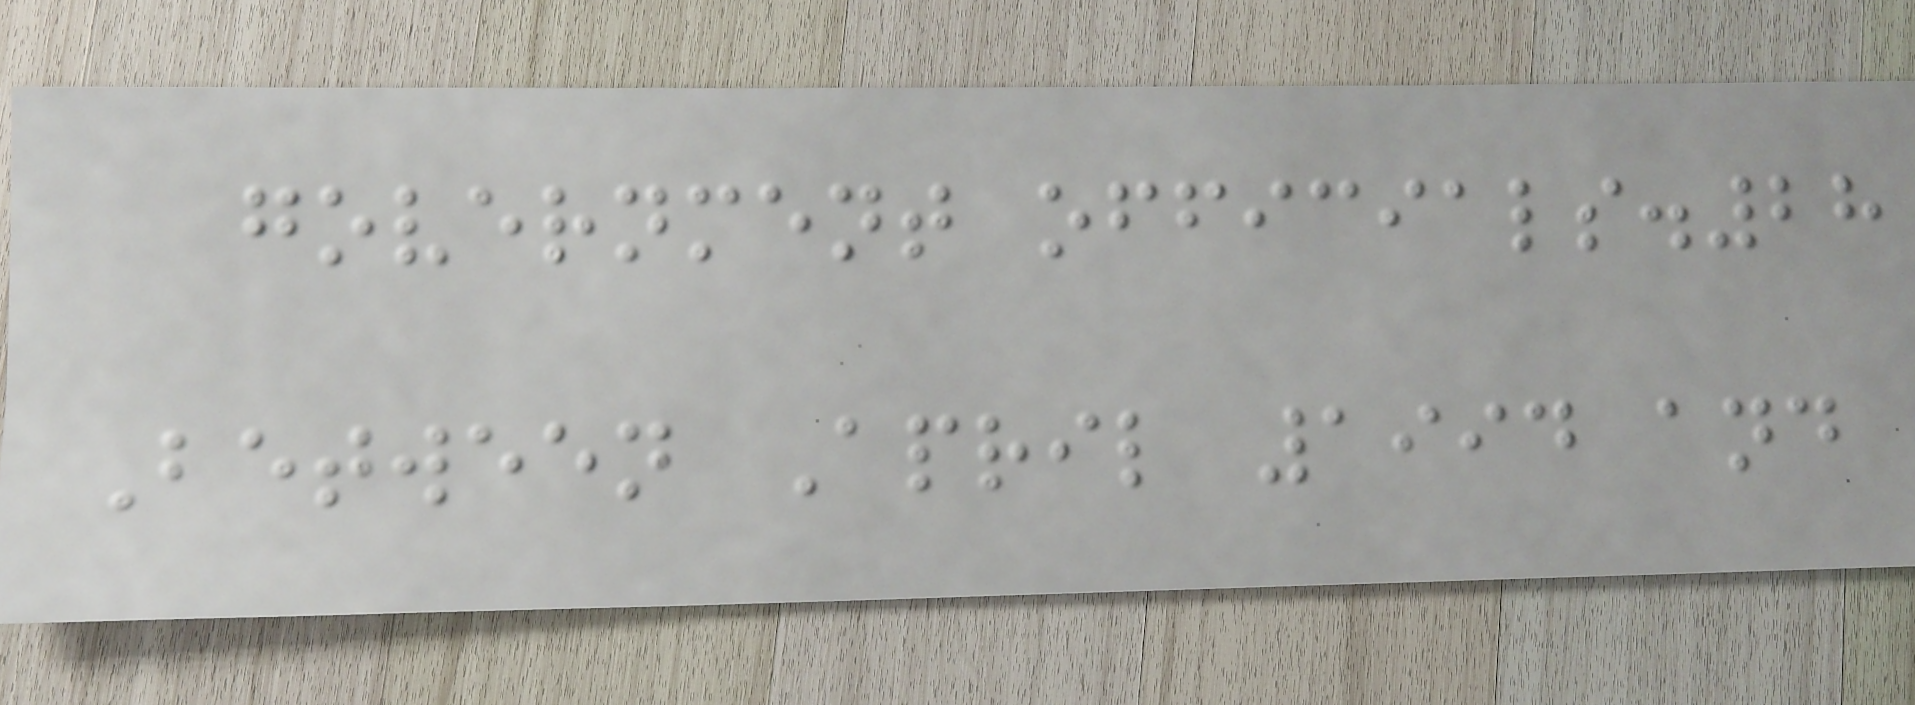government officials.28
Between April 1994 and
